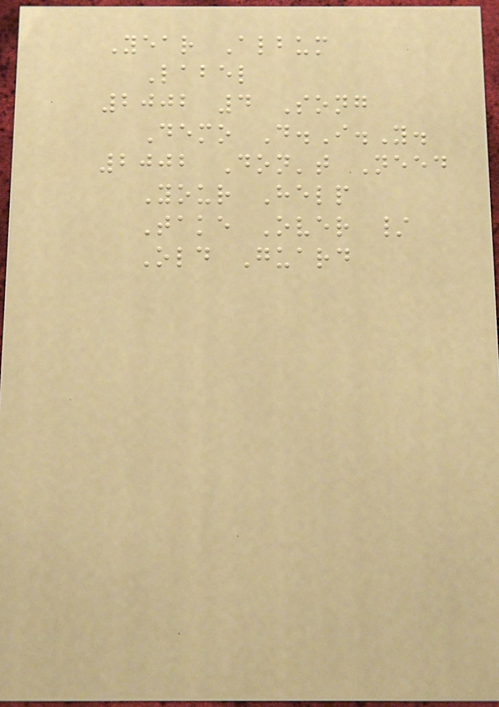Year Album
Label
2002 4 Song
Demo D.I.Y.
2002 Don't Need
Your Help
Take Over /
Old Guard
